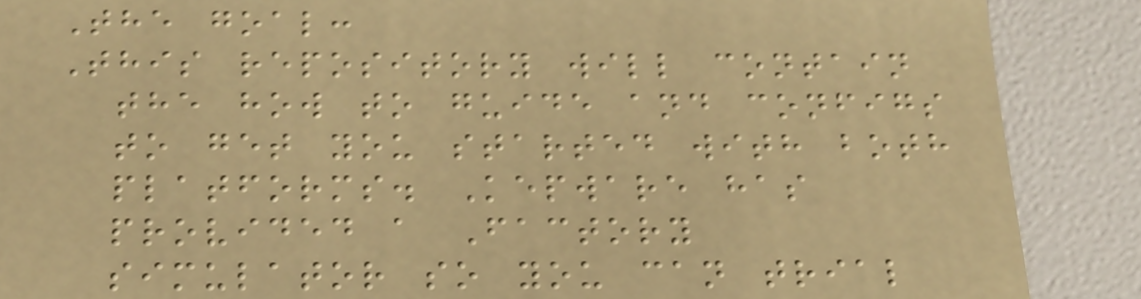The goal:
This repository will contain
the how to guide and configs
to get you started with both
platforms. Kepware has
provided a Factory
simulator so you can trial
